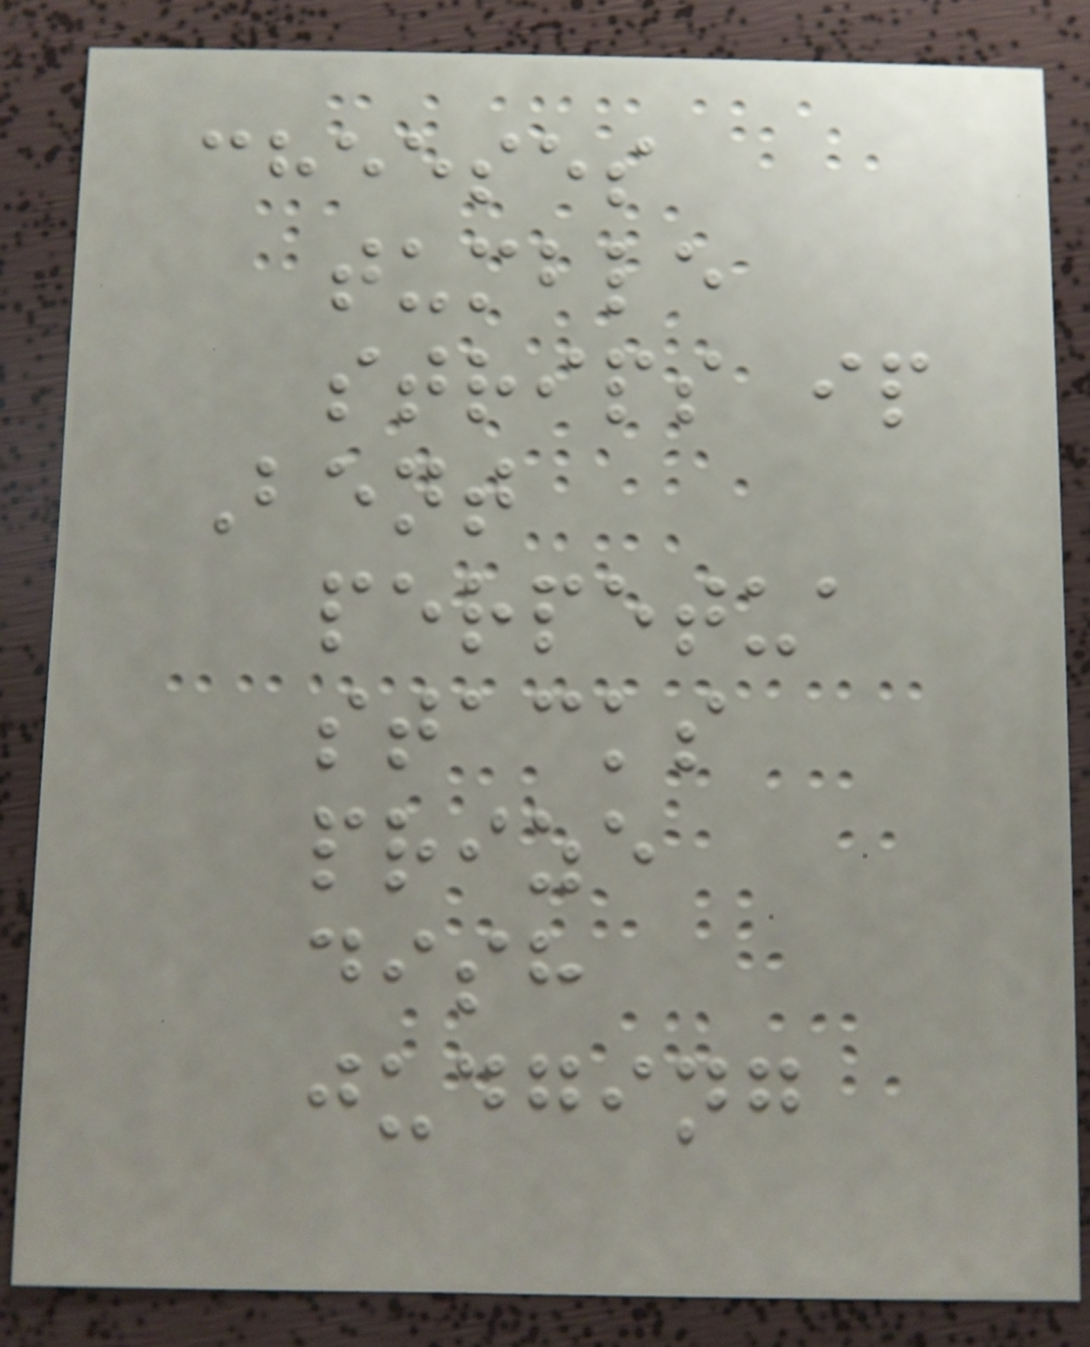cheeses
tumble
strips ip
Bent
perpetua
stacks
prize
dish
judging
